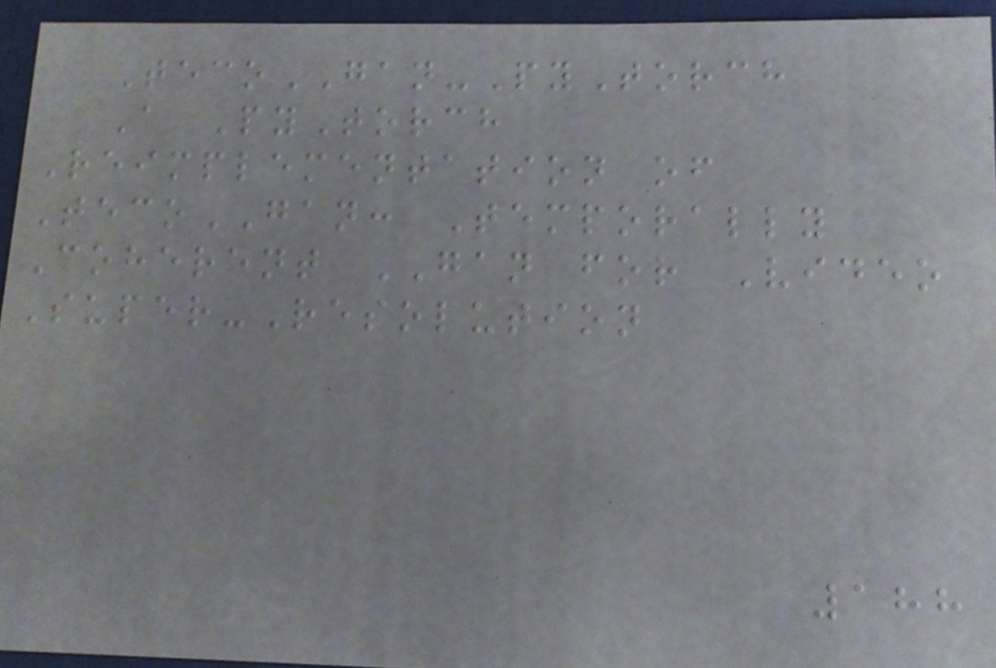TecoGAN-PyTorch
A PyTorch
Reimplementation of
TecoGAN: Temporally
Coherent GAN for Video
Super-Resolution
188
